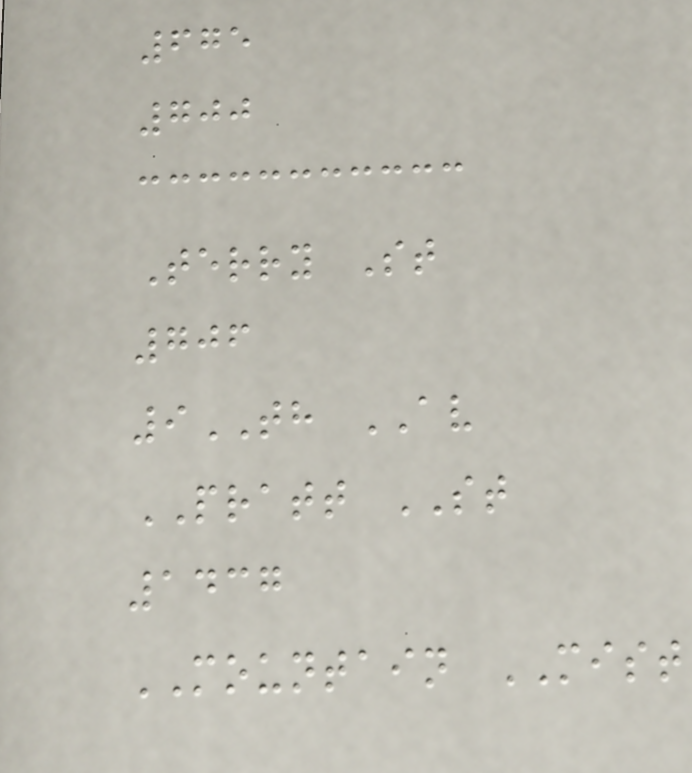675
700
Terry St
706
9TH AV
PRATT ST
1437
MOUNTAIN MIST
